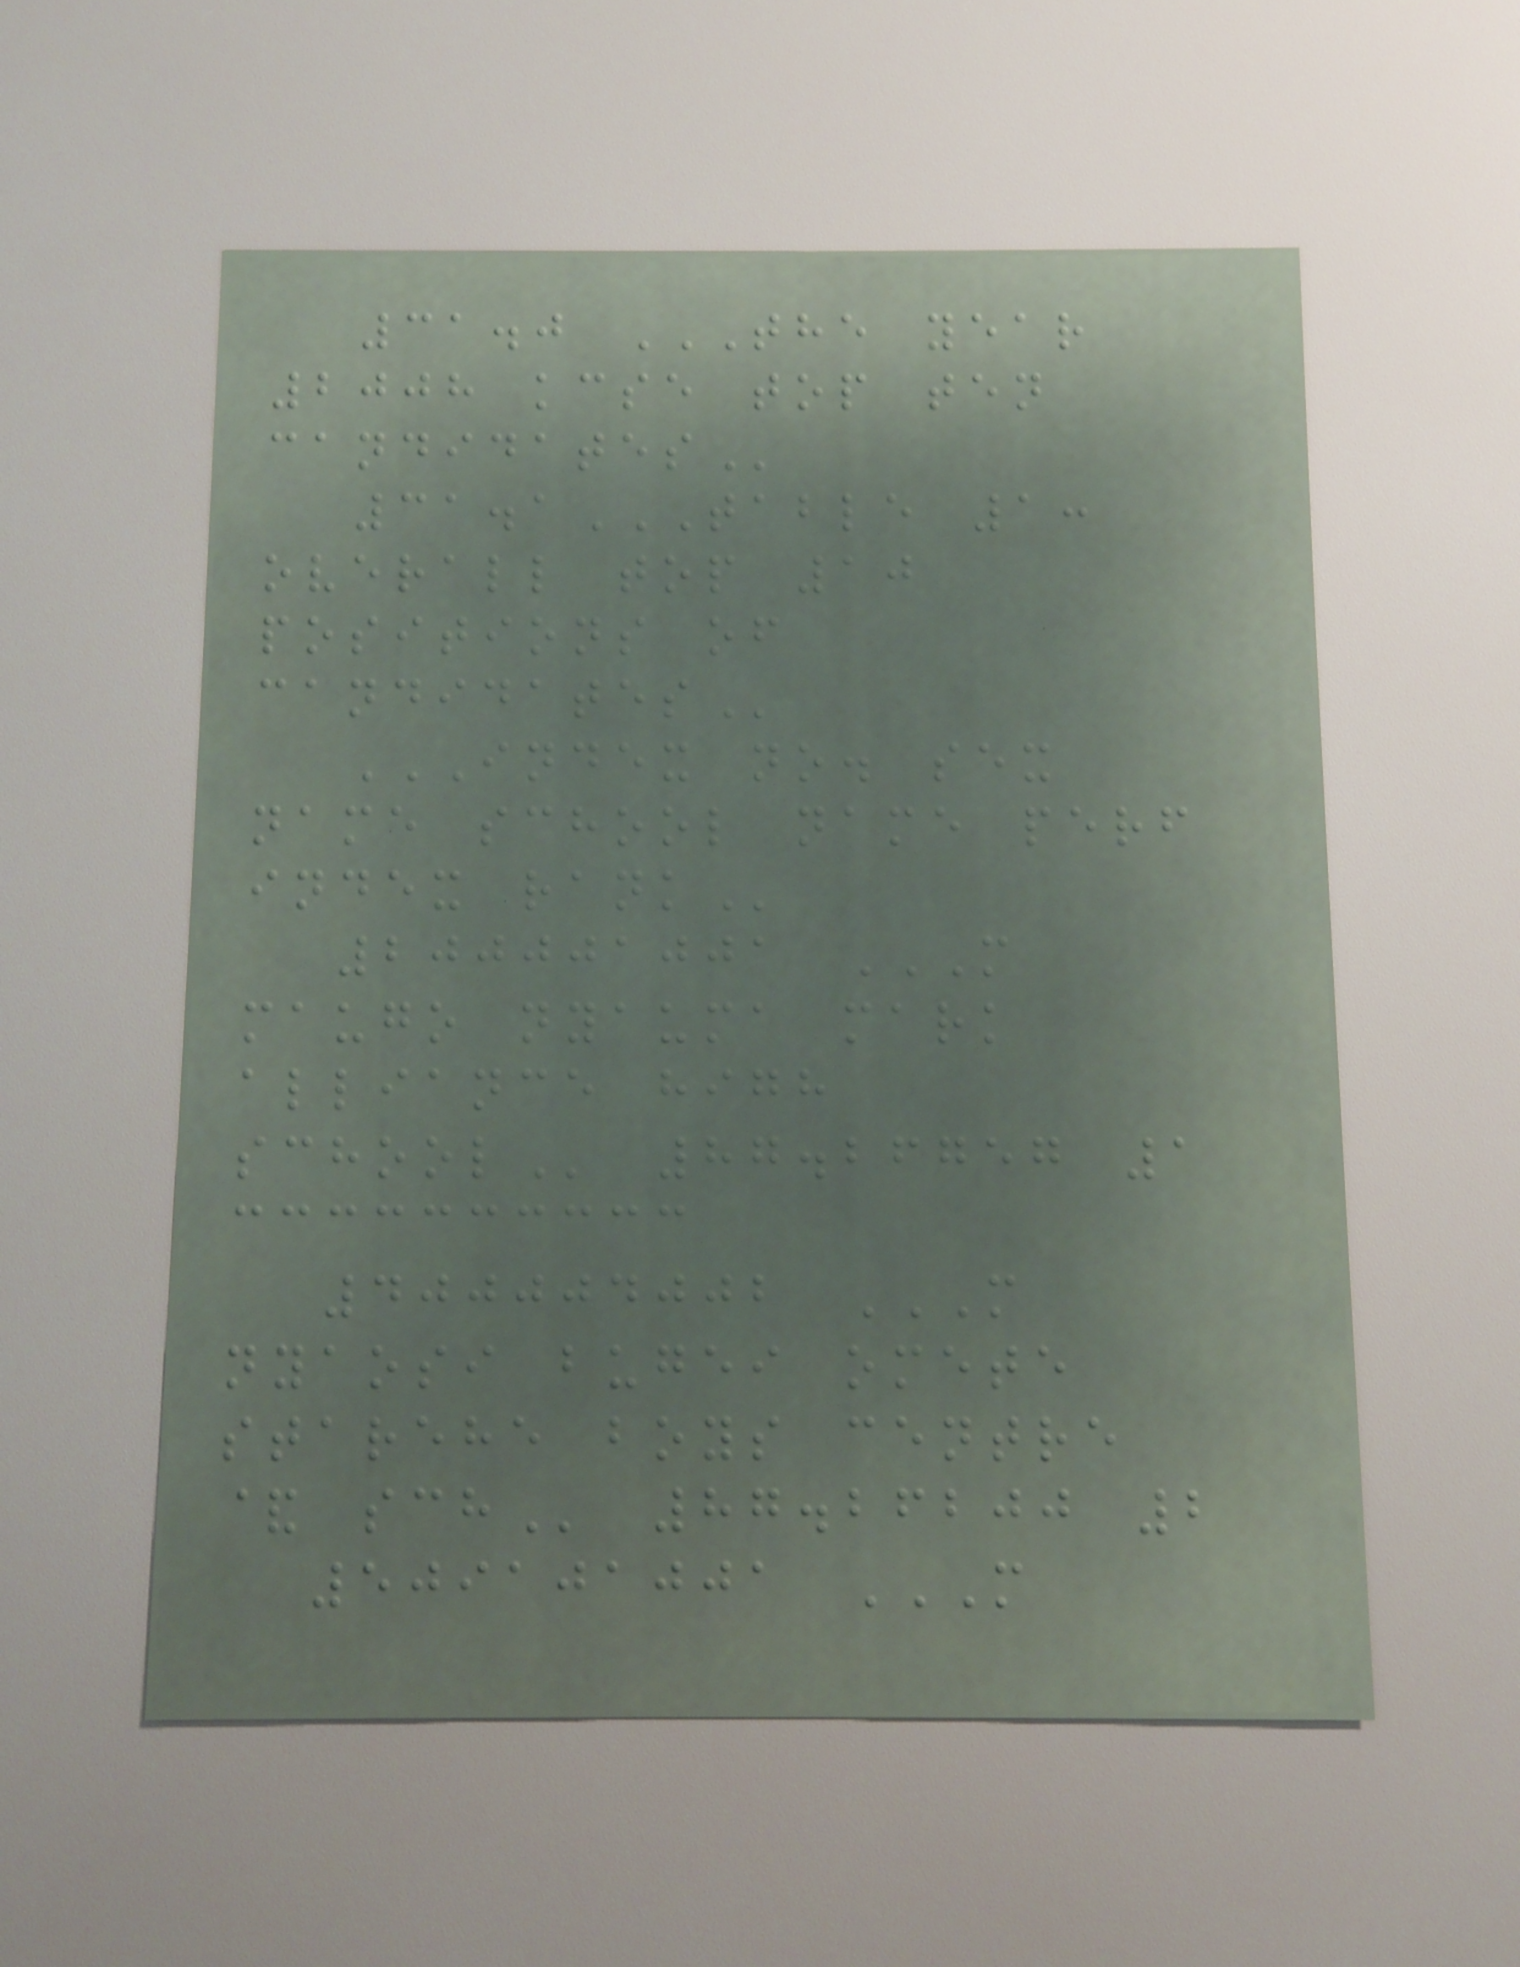31.0 THE YEAR
2008 KCSE TOP TEN
CANDIDATES
31.1TABLE 1:
OVERALL TOP 10
POSITIONS OF
CANDIDATES
INDEX NO. SEX
NAME SCHOOL NAME PERF
INDEX RANK
200001001 M
MAUGO NYAUMA MARK
ALLIANCE HIGH
SCHOOL 87.26757 1
400004002 M
NYAOSI BUGEI OMETE
STAREHE BOYS CENTRE
& SCH 87.26200 2
509101001 M
